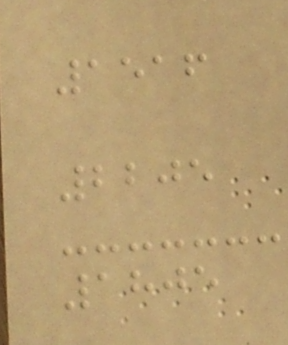1516
2205
1805
